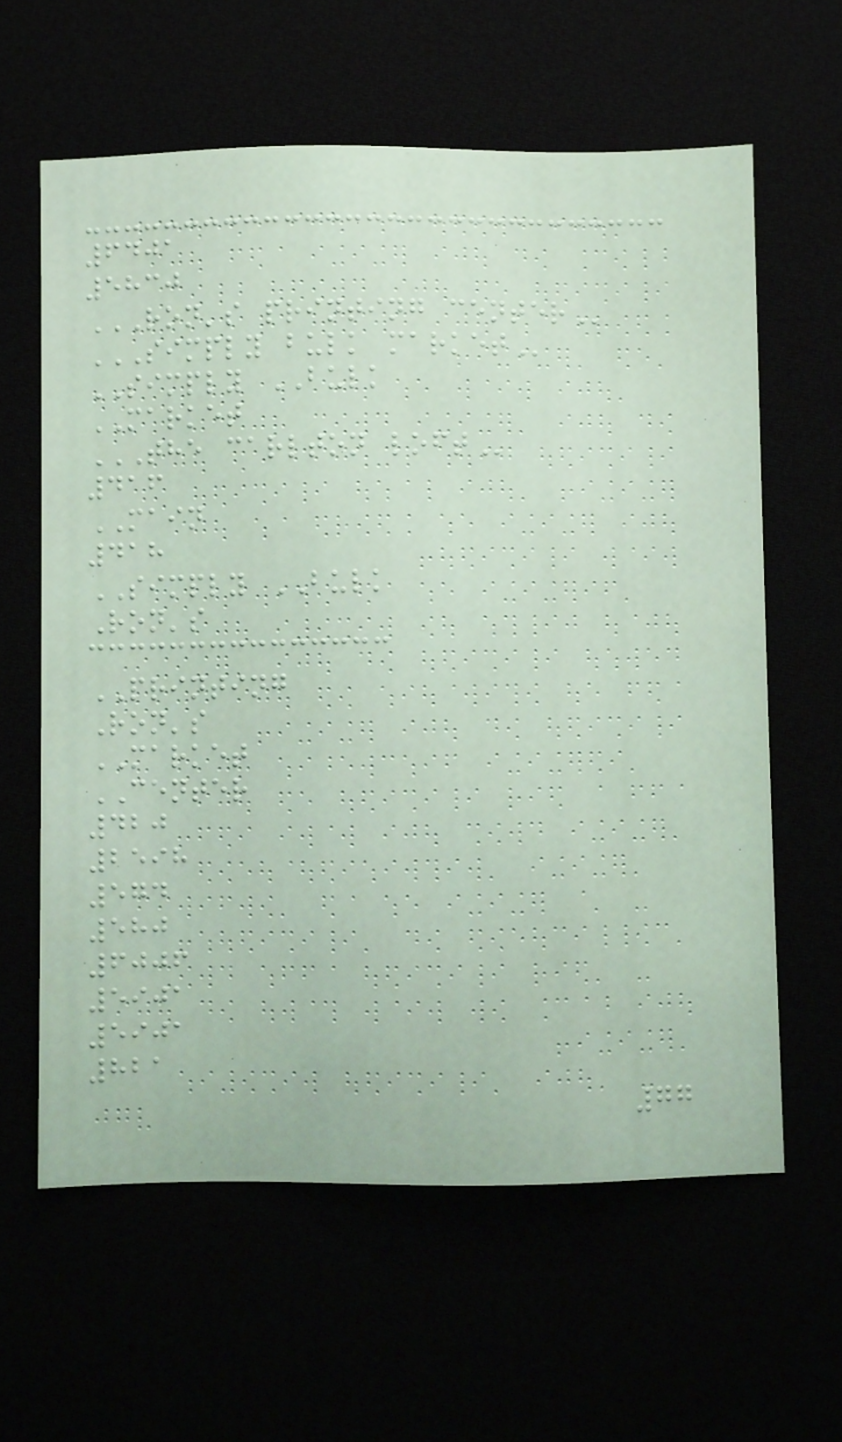6401
5830
RON'S PRINTING CENTER
SIMPLY BULK MARKET
SIMPLY BULK
MARKET
THE CARLTON LOFT
416
MAIN
418
SIMPLY BULK
Ron's
PRINTING
Ron's
MARKET
CENTER
420
2598
574
580
6006
5901
5901
821
77
